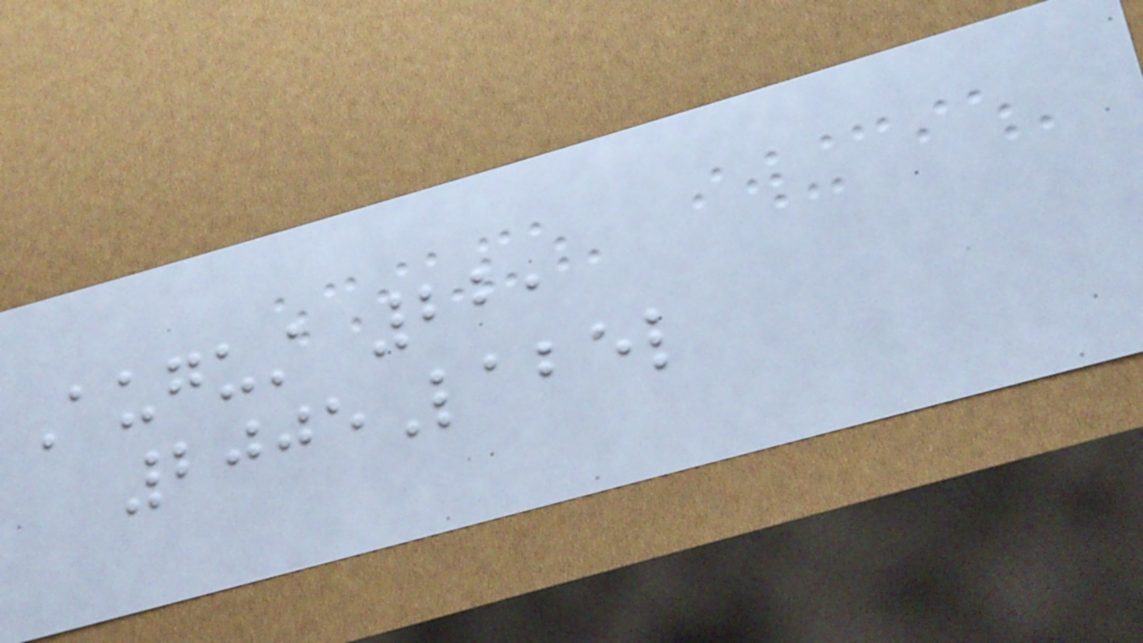August 22,
2005Label
